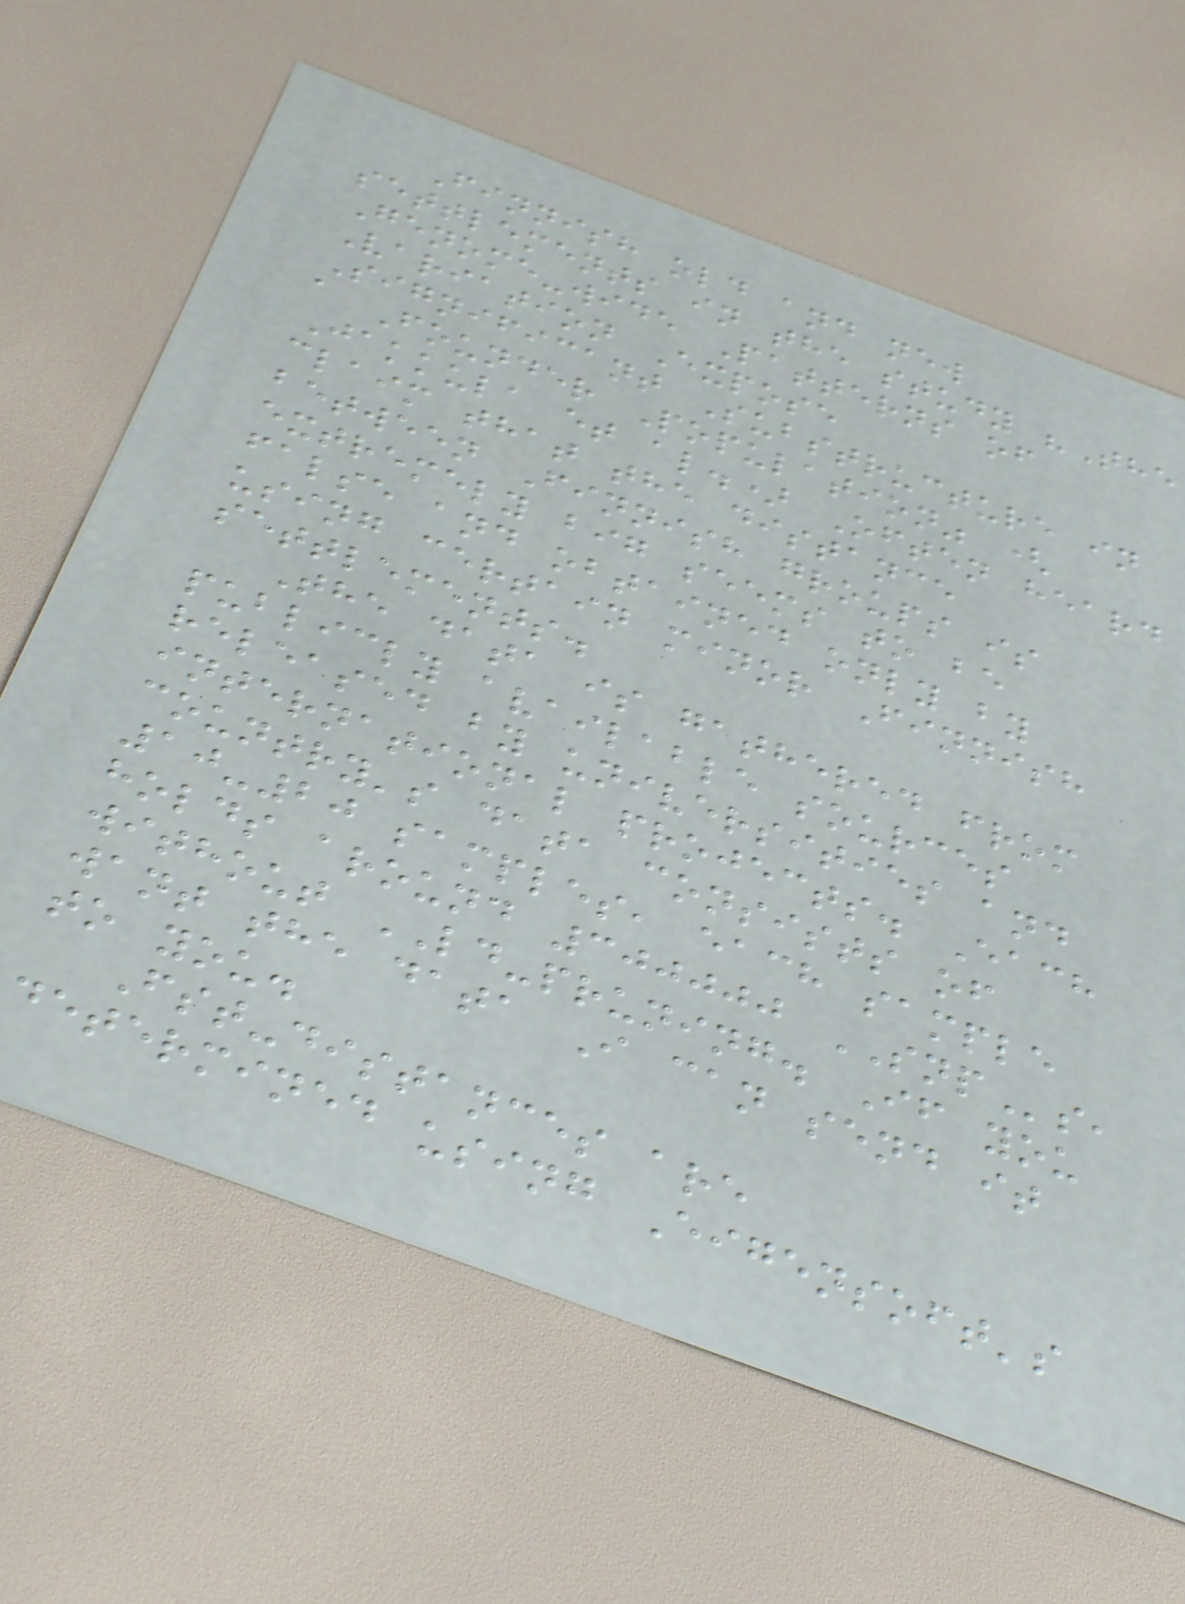Finnish old and new
settlements in the study "The
Genome-wide Patterns of
Variation Expose
Significant Substructure in
a Founder Population" (
Jakkula et al.) Often heard
claim that the distance
between Finnish groups is
extremely big seems to be
false and obtained only by
using certain minor Finnish
settlements.
The data is gathered from
publicly available sources
released by universities and
international projects. Each
country's data consists of
10-20 samples, each sample
holds around 300000 SNPs,
without LD-pruning. If you
want the data I can send it
to you.
Fst-distances are
determined using Eigensoft's
